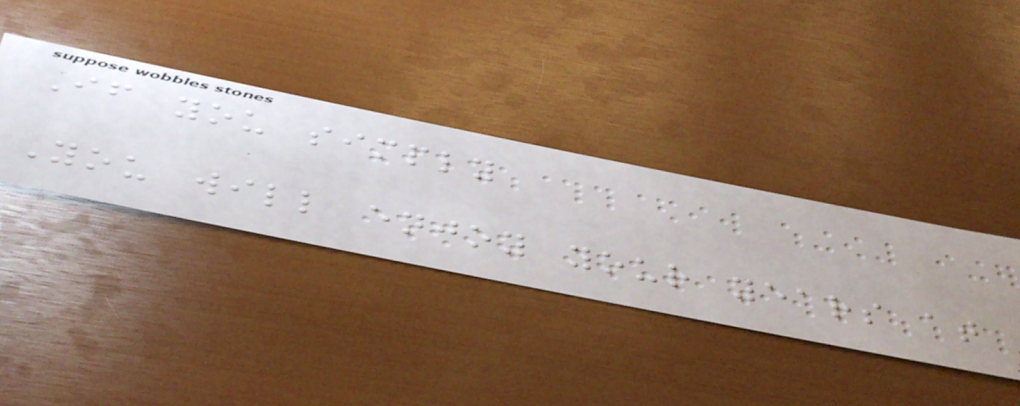If you simply
You will enjoy your years at
